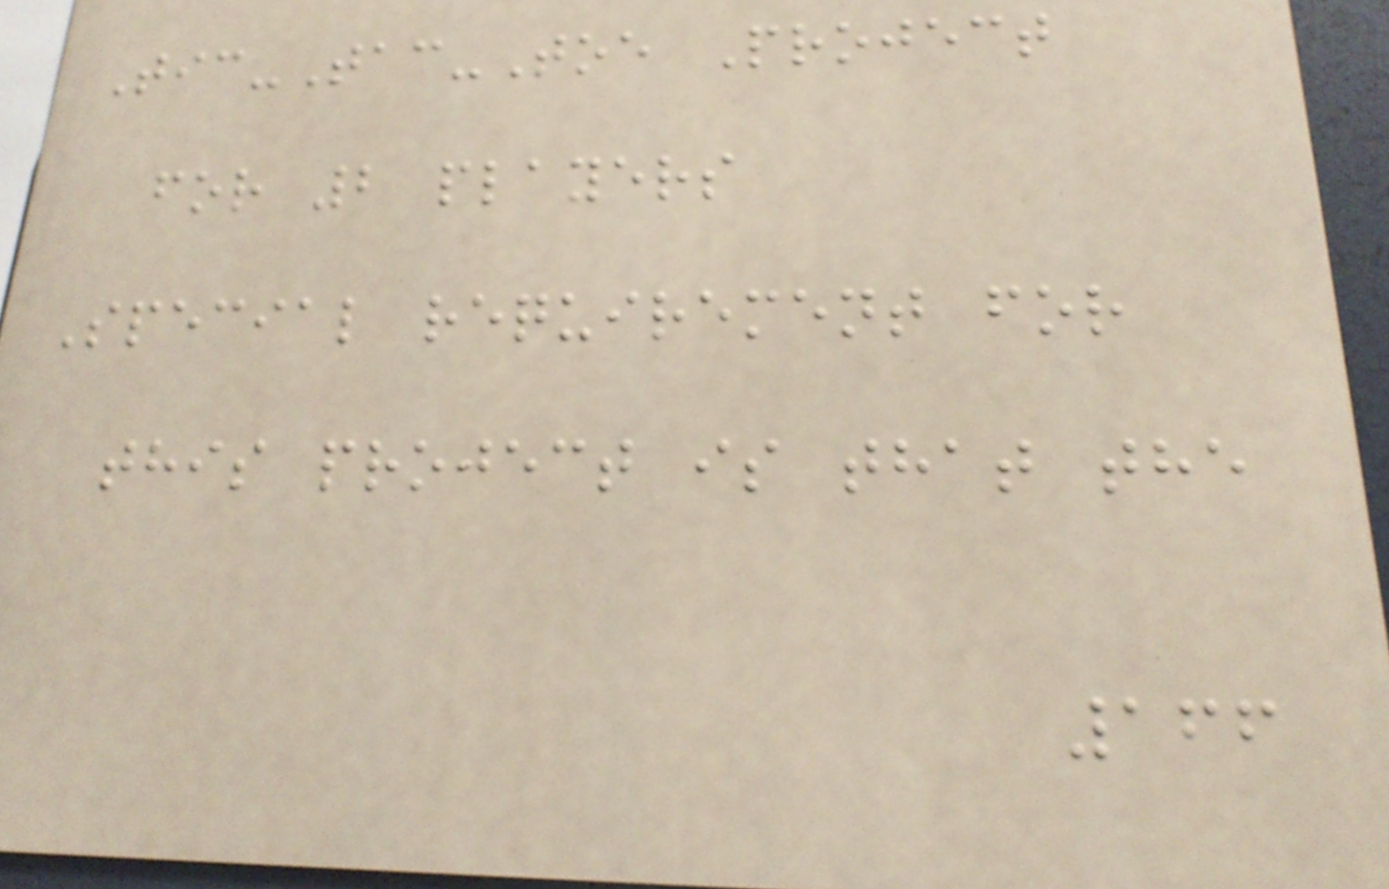Tic-Tac-Toe Project
for 2 players
Special requirement for
this project is that the
166
